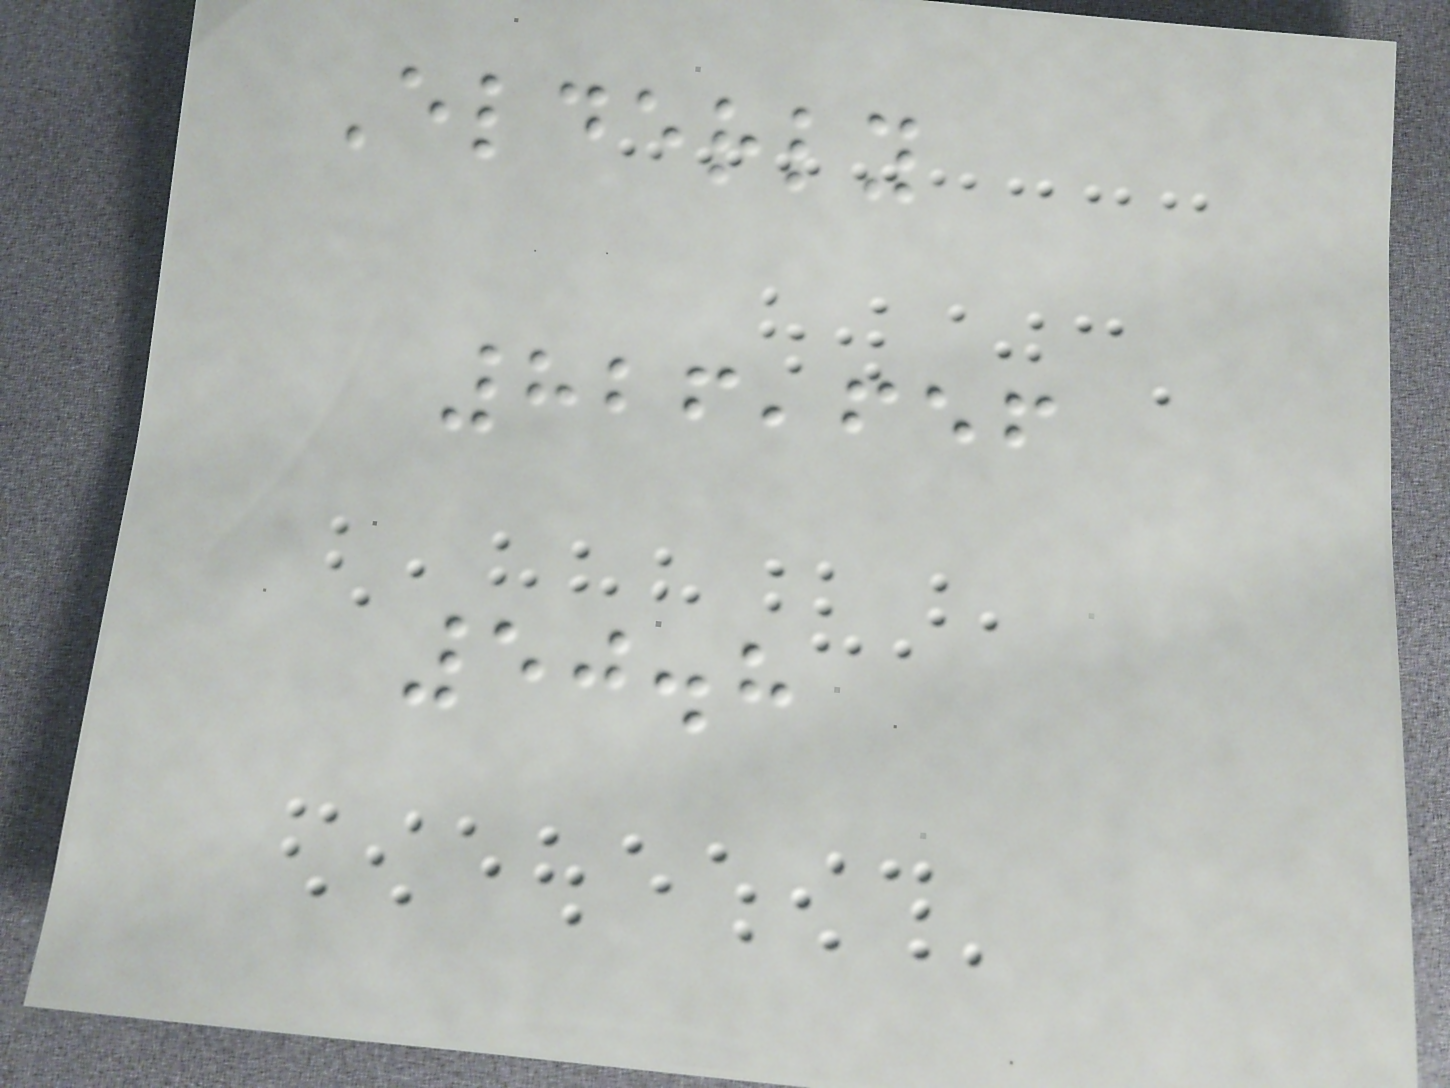Elderly
826,656
50.8
